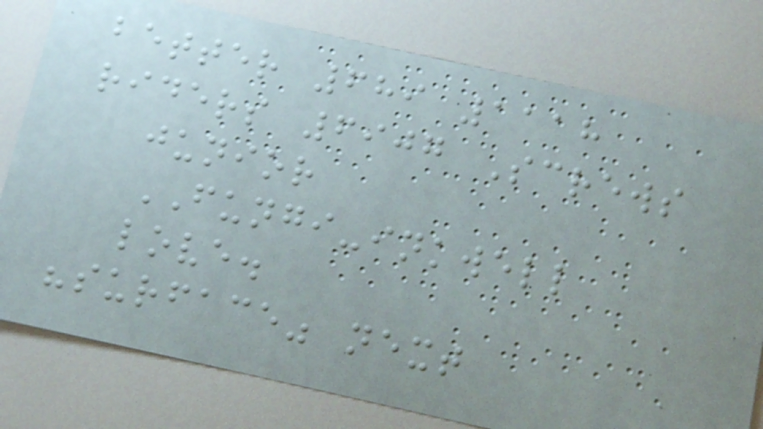better 689 1118
riders 6907 Screws
junior
FUNGI-inkwell
love.
"surface" next
